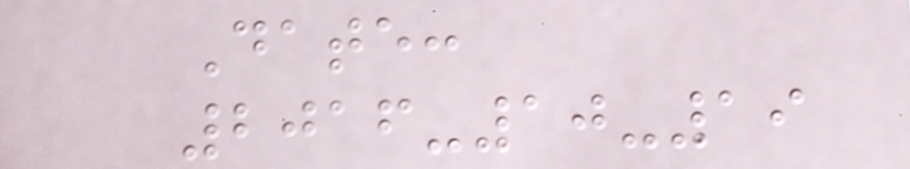Date:
2016-10-19
